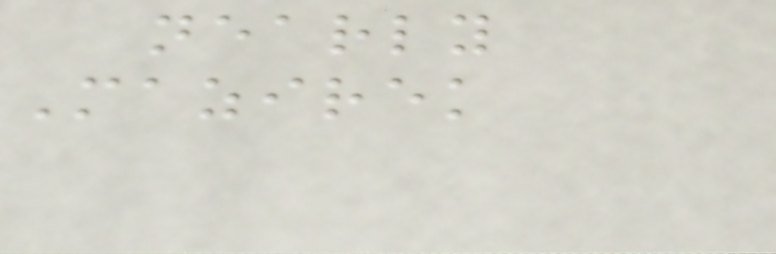nearly
Mazirek
